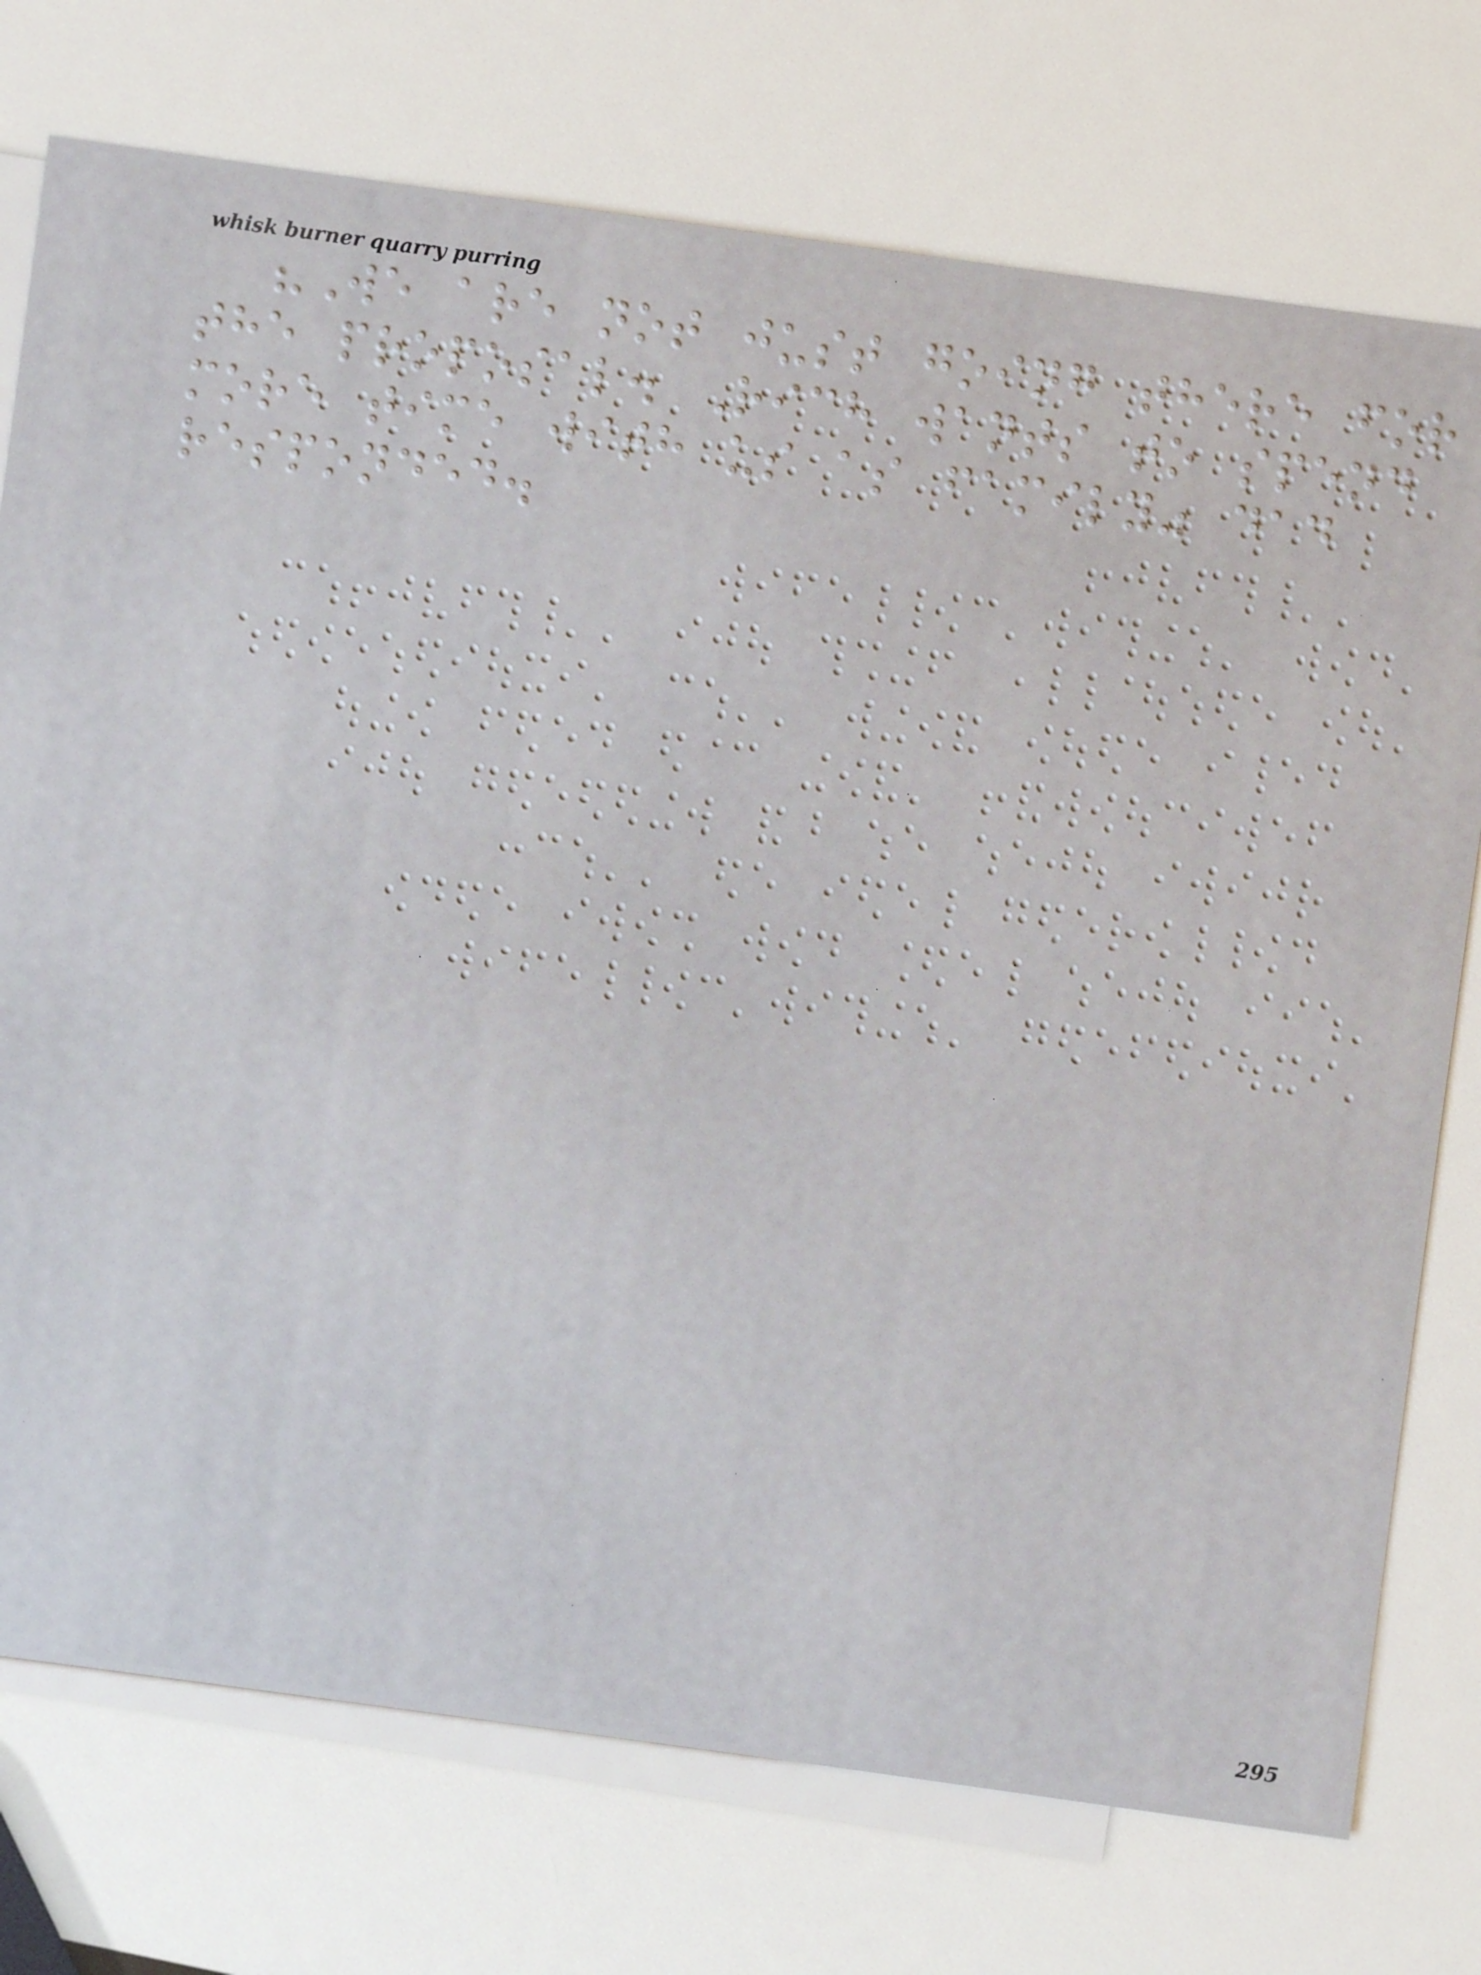"We are not just going there for
the proposal. Rich wants to spend
more time with us as family" dad
responded.
